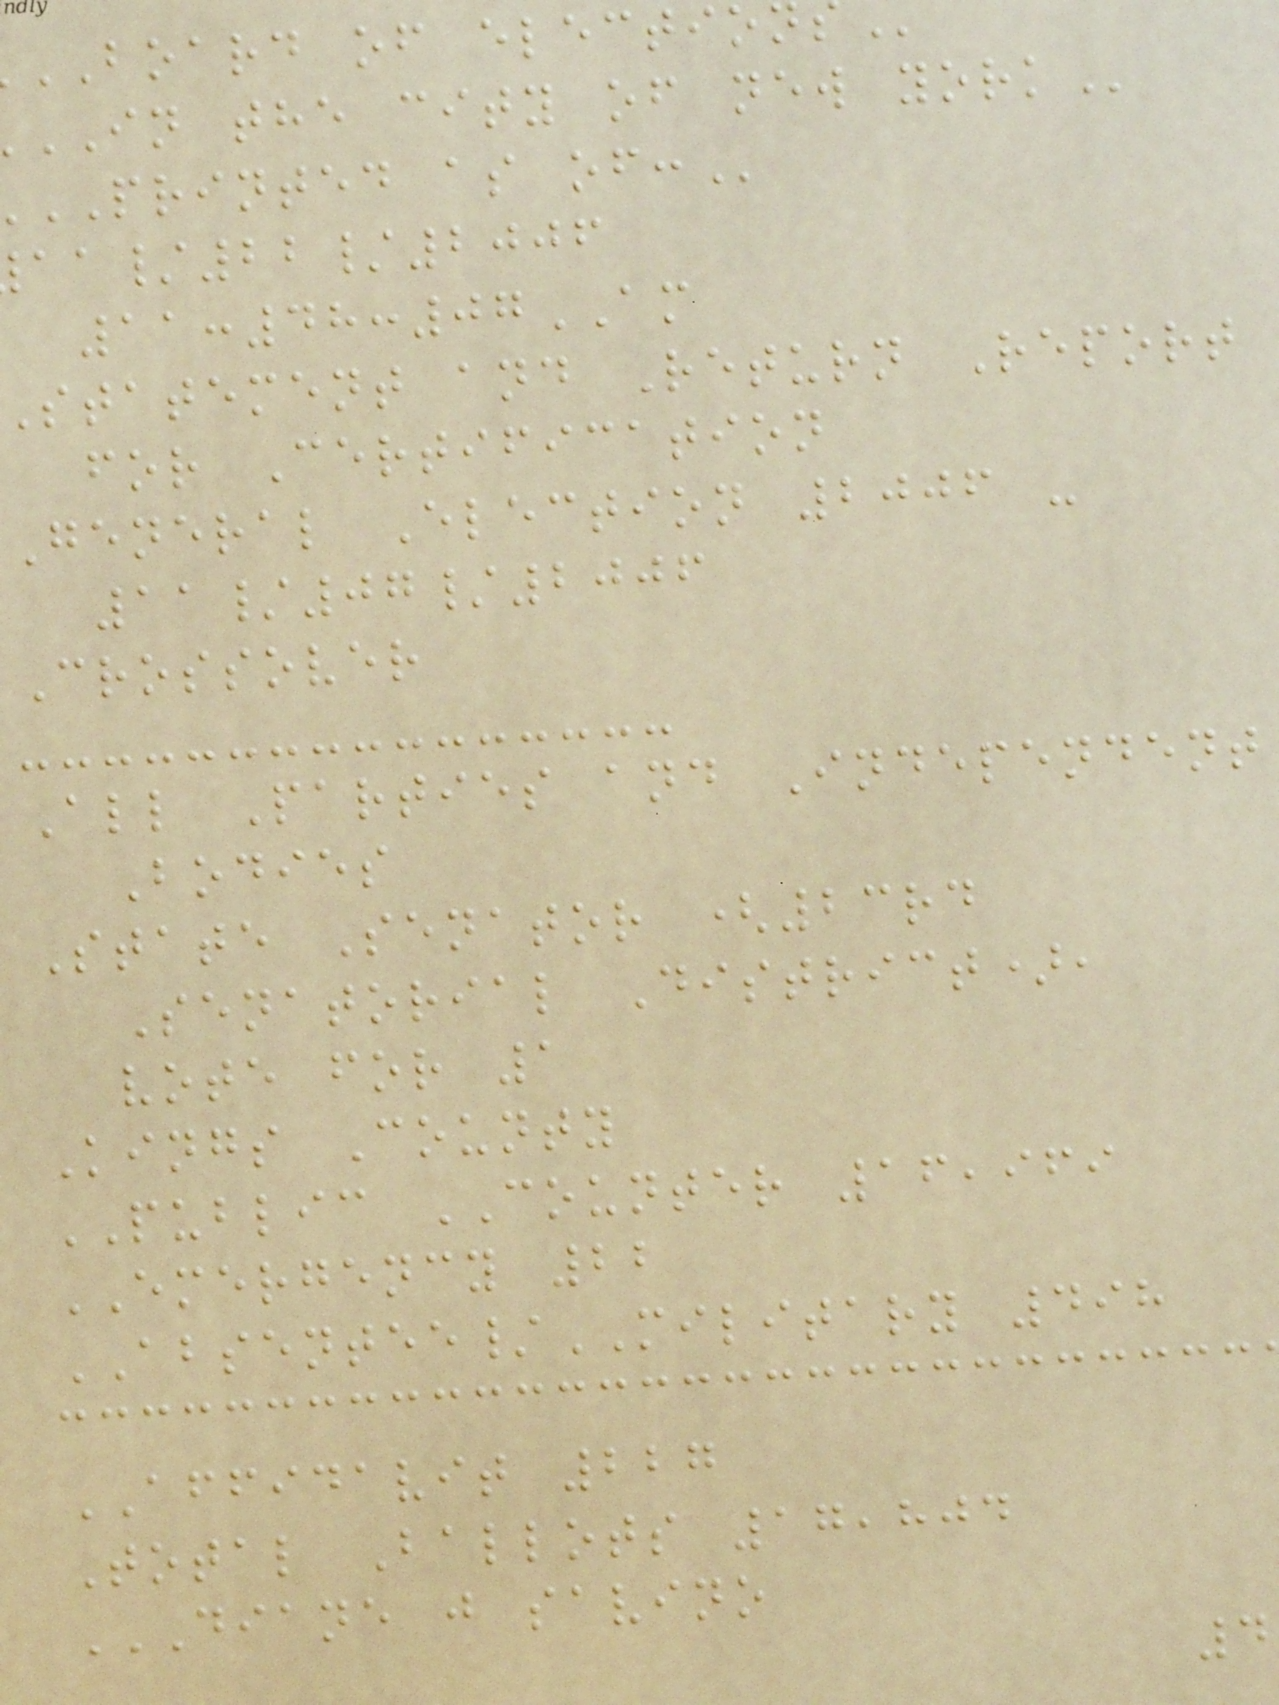BOARD of
IN the city of new
PRINTED as
/22/2006
11:48:07AM
statement and Return Report
for Certification
General Election 2006 -
11/07/2006
Crossover
All Parties and Independent
Bodies
State Senator (23rd
Senatorial District),
vote for 1
Kings County
PUBLIC COUNTER 16,969
EMERGENCY 22
ABSENTEE/MILITARY 498
AFFIDAVIT 227
Total Ballots 17,804
DIANE J SAVINO
